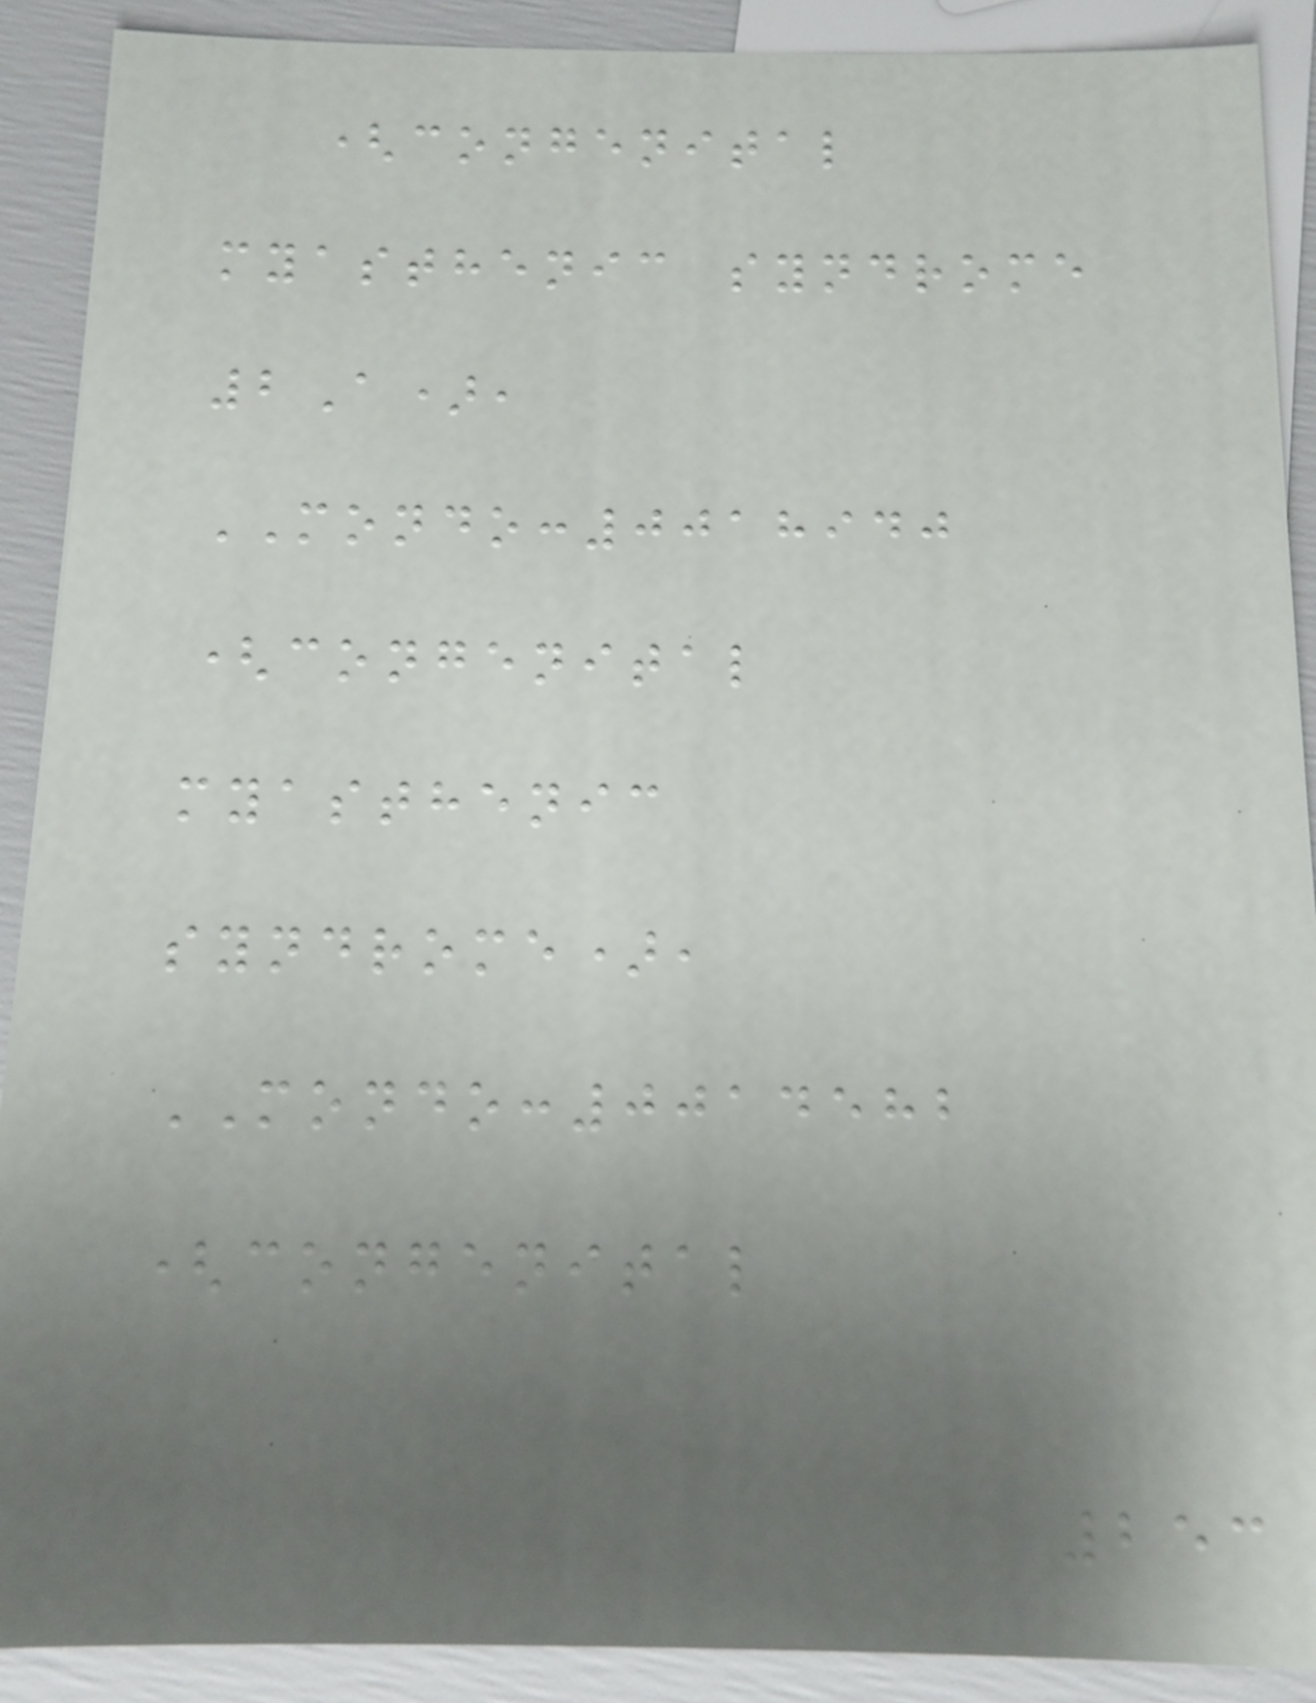(congenital
myasthenic syndrome
2A),
MONDO:0018940
(congenital
myasthenic
syndrome),
MONDO:0014582
(congenital
253
